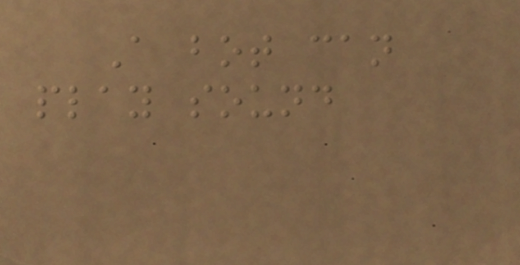A bot can
play sound
